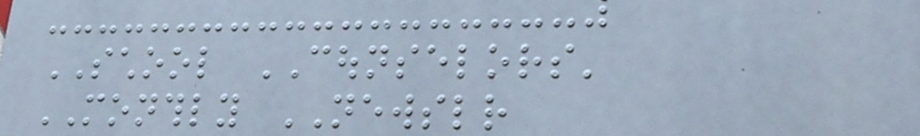SCHOOL COUNSELORS'
MONTHLY NEWSLETTER
